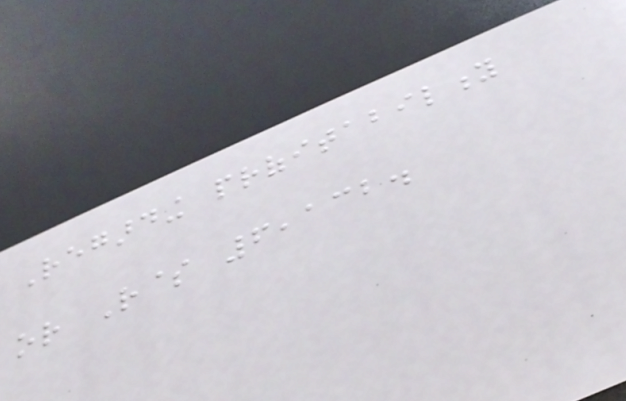Regarding profitability
or R$ 6,132.
